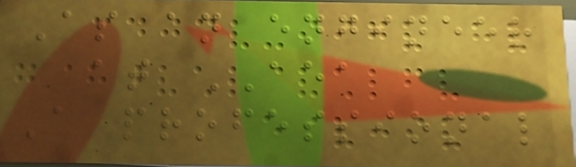As an engineer
at AEA
A professional
